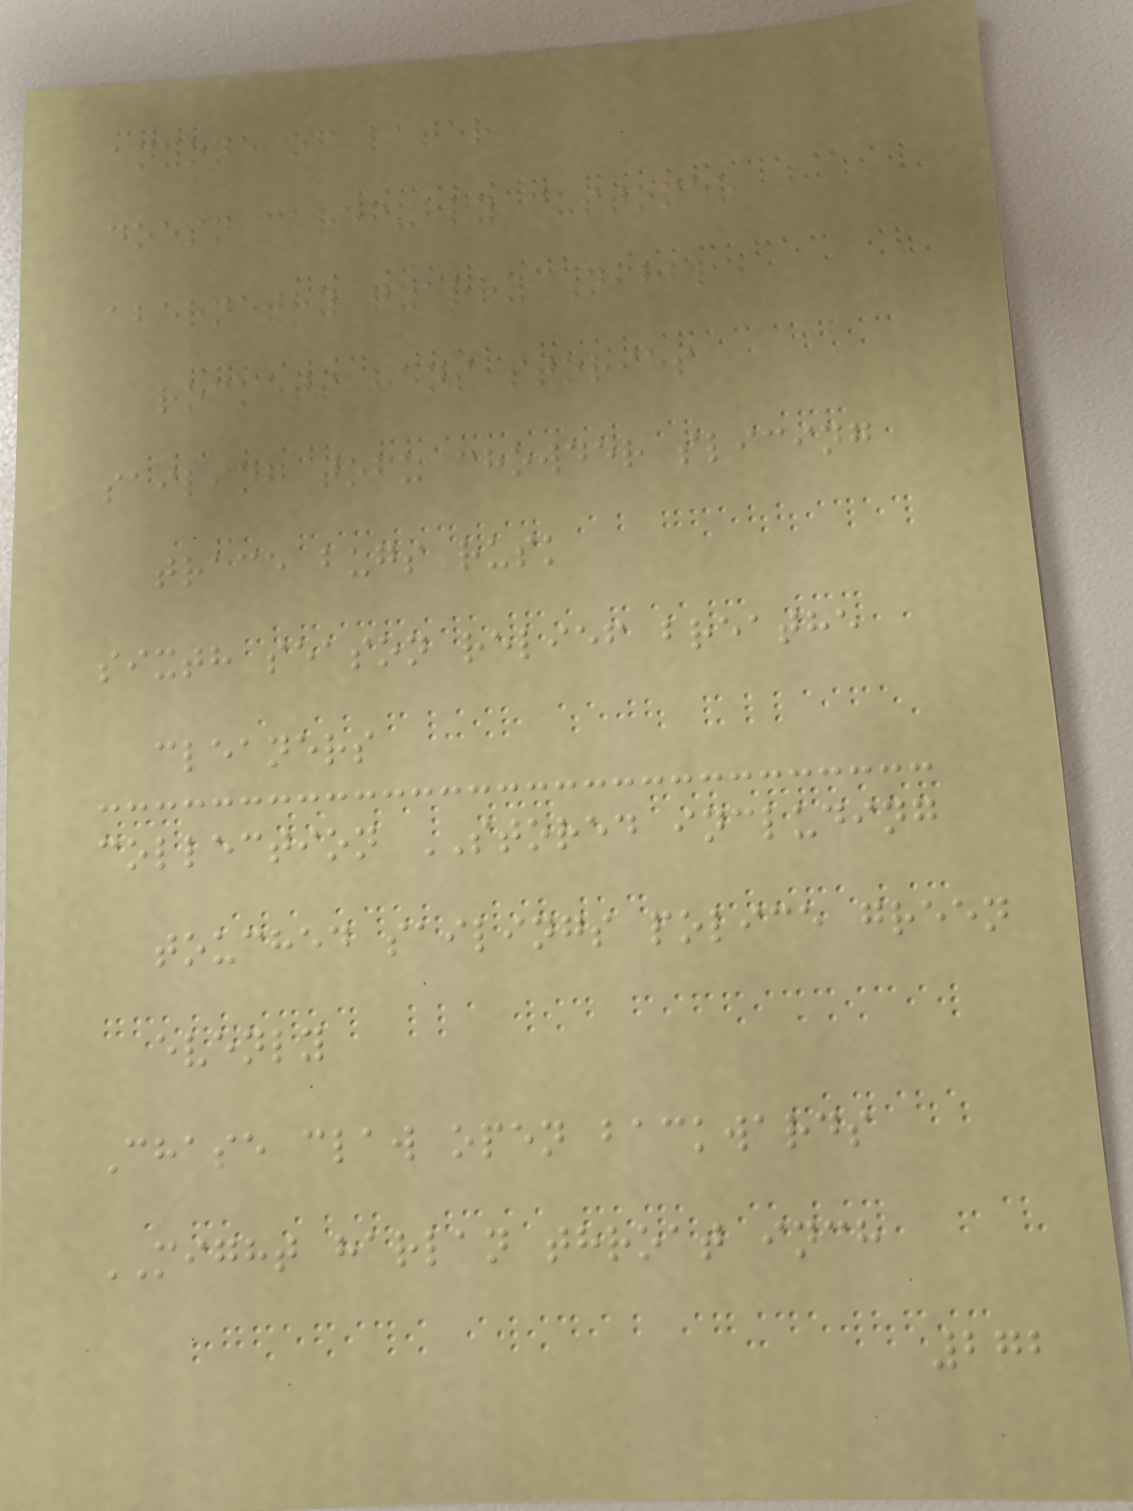anyone of later
doesn carefully customer
abernethy quarry Nibble
rockets hens stories
sailing tofu chowder slicing
trace bugs rusk
sixth season relief breathe
cleaners
collection STORED including
touched sailings police green
evenly
Chase claw open backwards
MIGHT harlan throat inch
272
